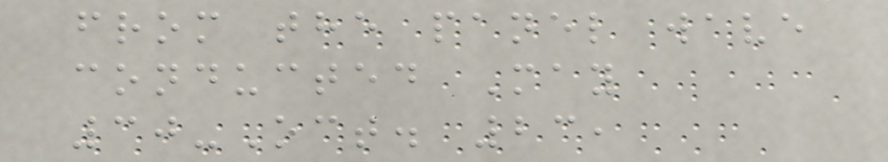from the panel wave
conducted May
30-Oct. 23,
